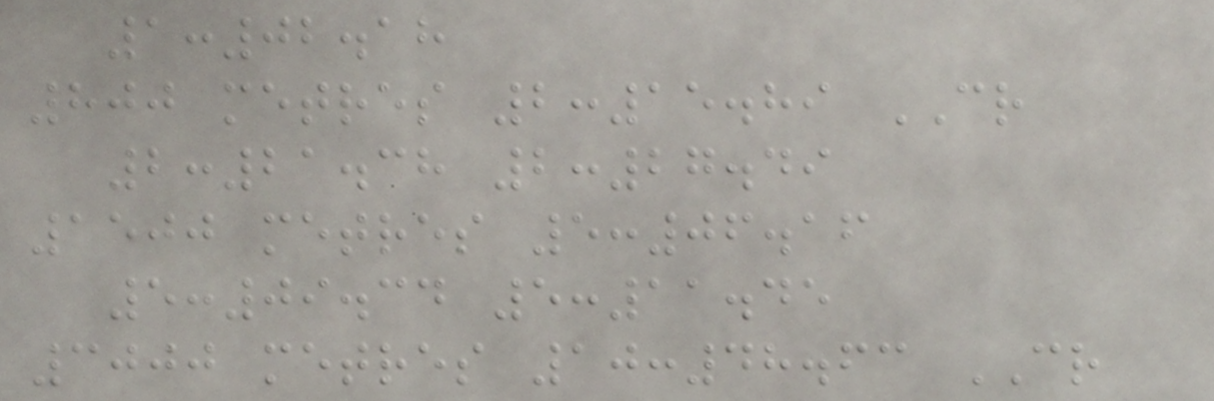1:02.18
800 metres 2:15.89 CR
2:21.38 2:27.49
1500 metres 5:06.16
5:09.34 5:11.45
3000 metres 10:48.63 CR
